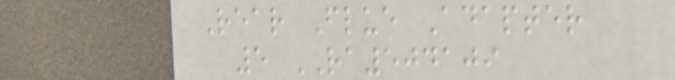Rear Flue Adapter
5 RA504109
